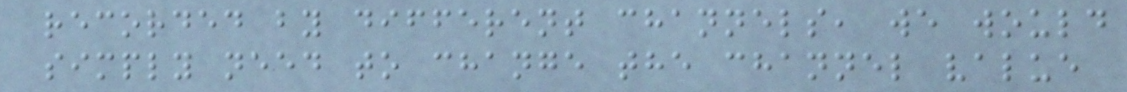recorded by different channels, we would
simply need to change the channel value
